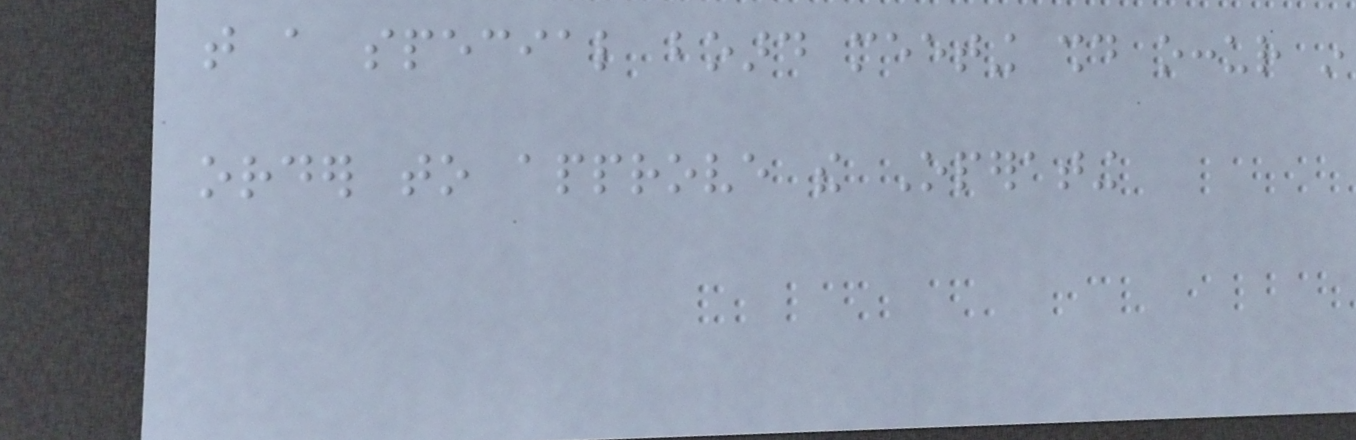that a special board meeting should occur in
order to approve the Operating
